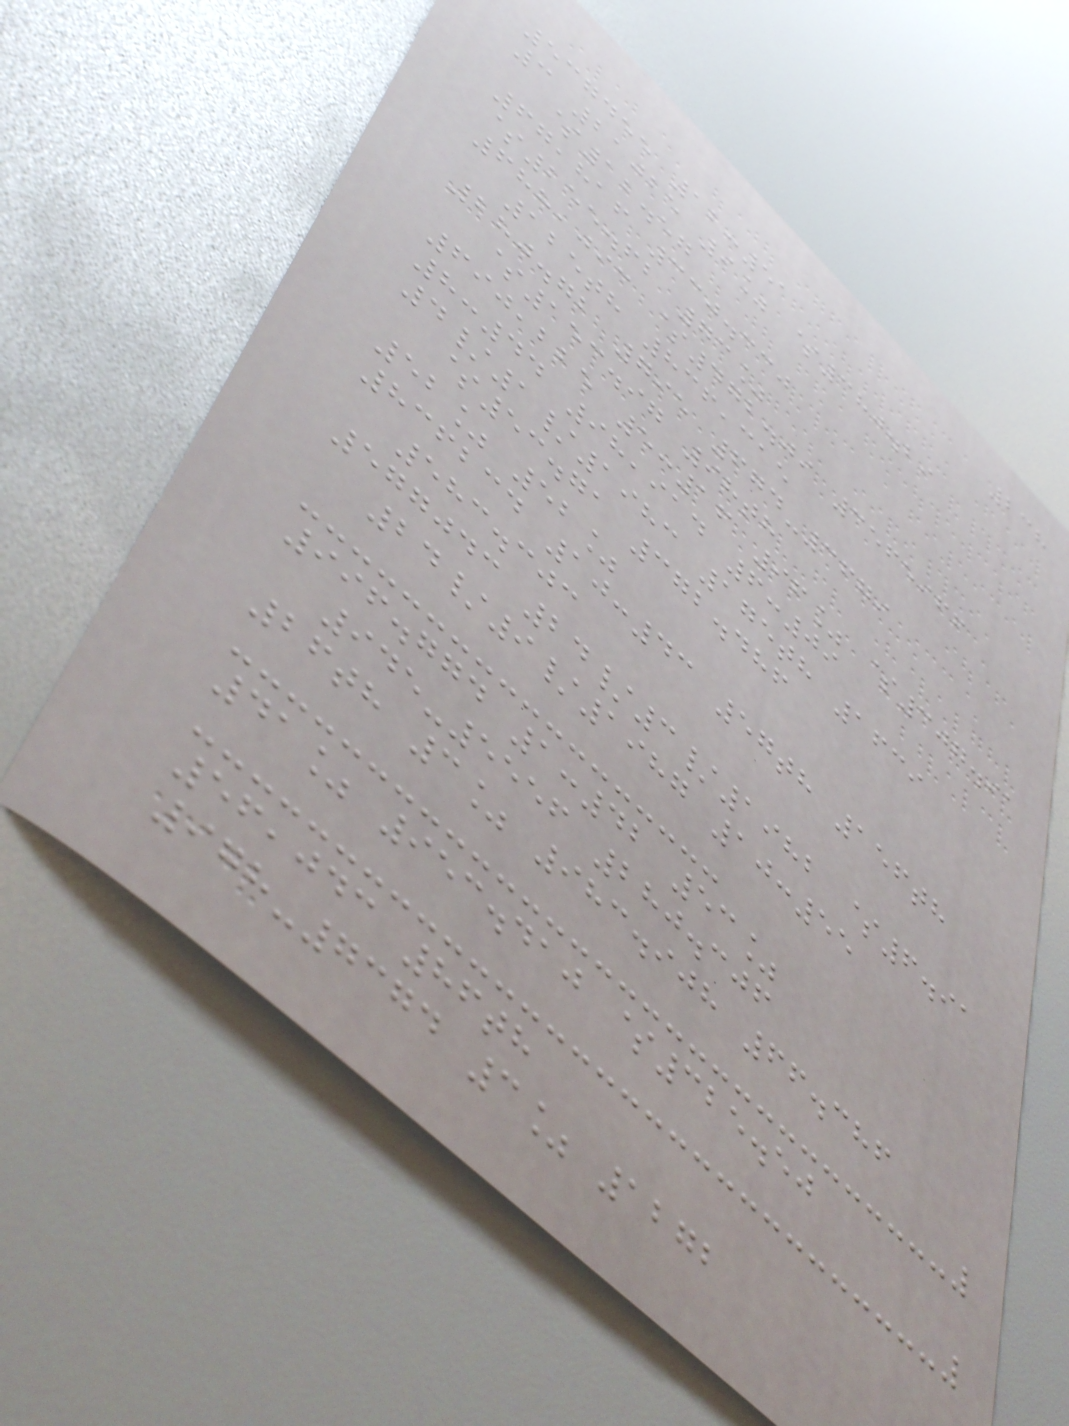238
537455 12:51
3 21025 9% $380.29
$12.57
67,816 330.330
$255.62 73%
688,093 $472.09 3565966
125th 836,315
280.72 795 674-3679
$153.97 98th
690,225 5:16 96% $307.91
8:44 98,914 6:09
4/1/1983 175th 1639
$53.71 372.486
52% 52%
836234 10:43 57th 156th
583.303
577043 24/3/1982 $6.91
24/9/1987 10:55
996.774 1:42 53%
945-5556 280.306
26th 3% 983.908 66.386
41% 953.410 $325.50
56,043 86th
978-7374 3% 1272
